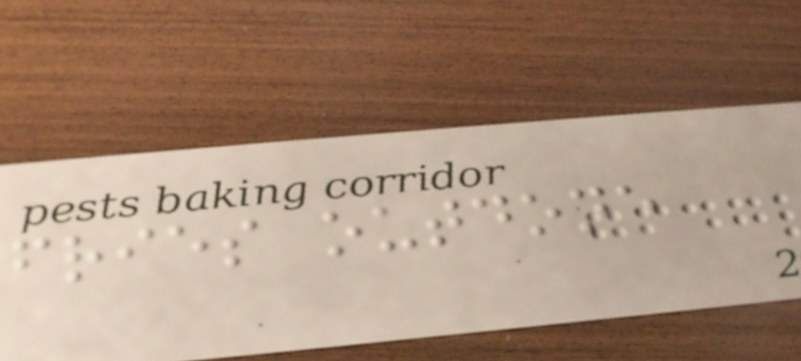fries outdone
